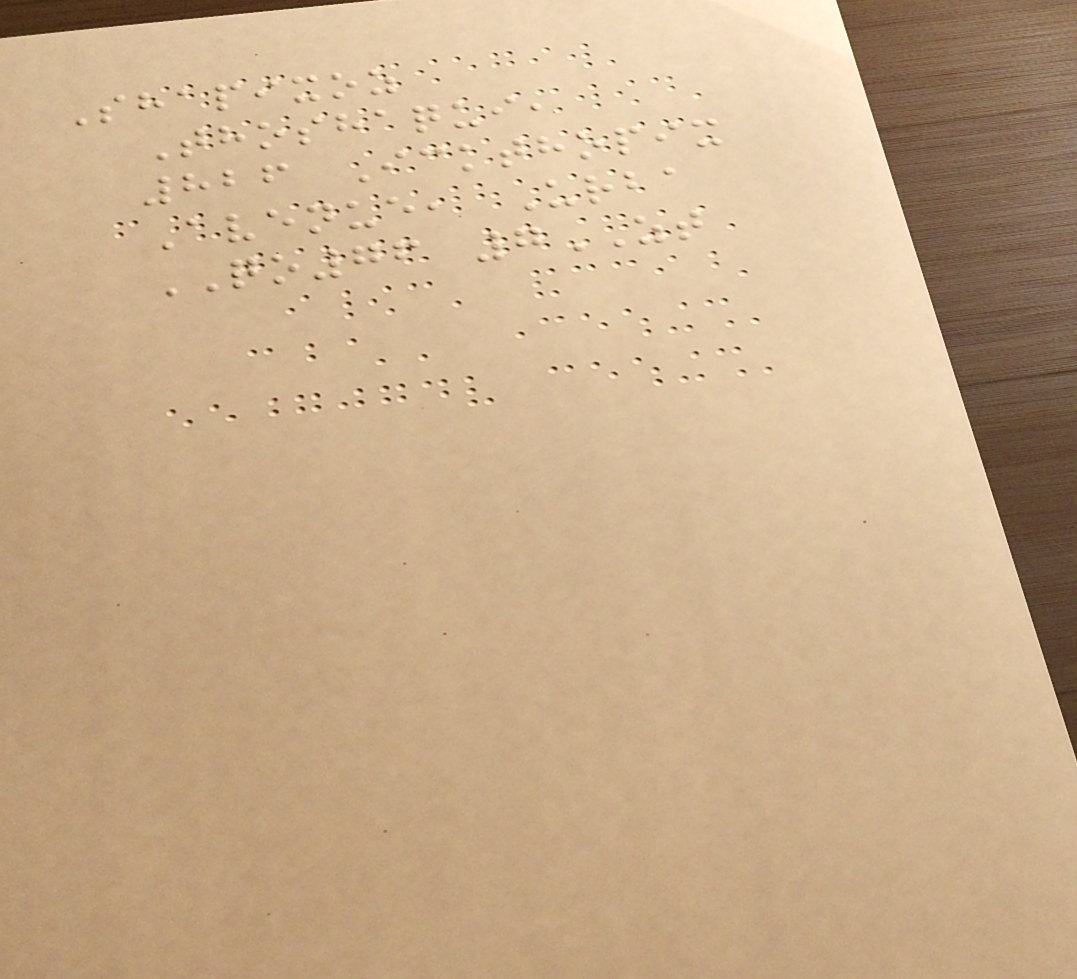Shapixoz
Thoshaqui,
826 Ickthopix
Avenue, Urba
QO76 7ZT
